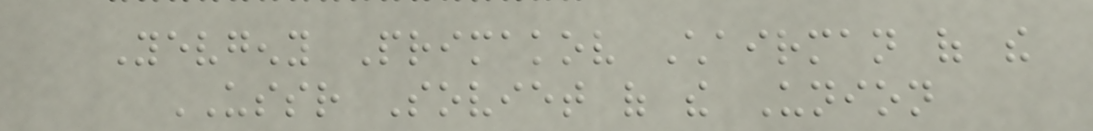Yevgeny Primakov Chairman of the
USSR Soviet of the Union
